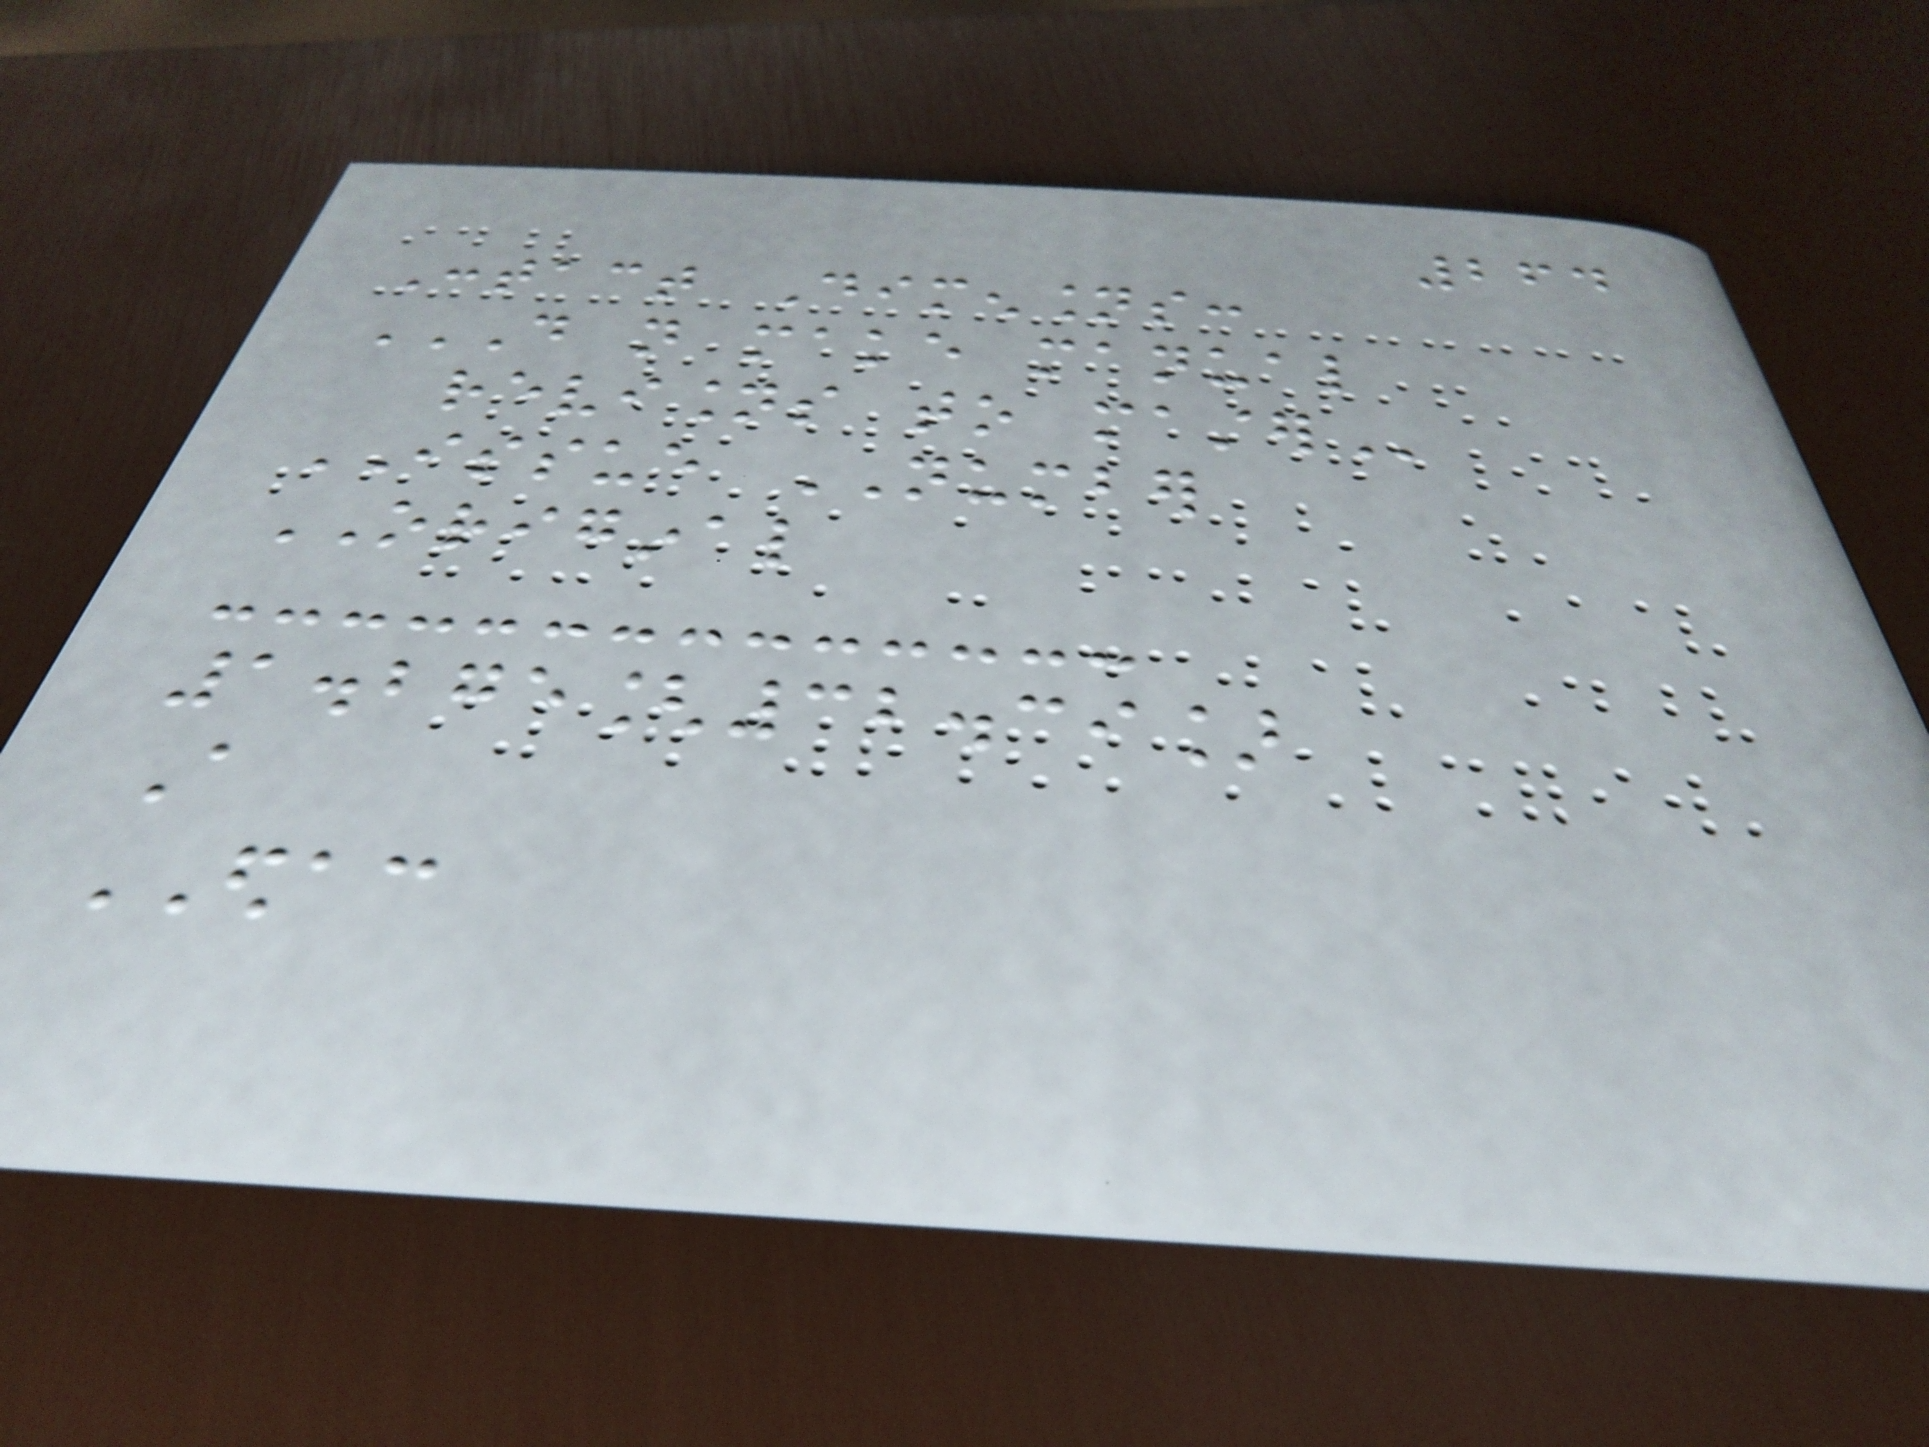264
Contact Dimensions:
DO NOT MAKE MANUAL
REVISIONS TO MASTER
ISSUE NUMBER
ORIGINAL
1.275[32.39]
A
EDAC
